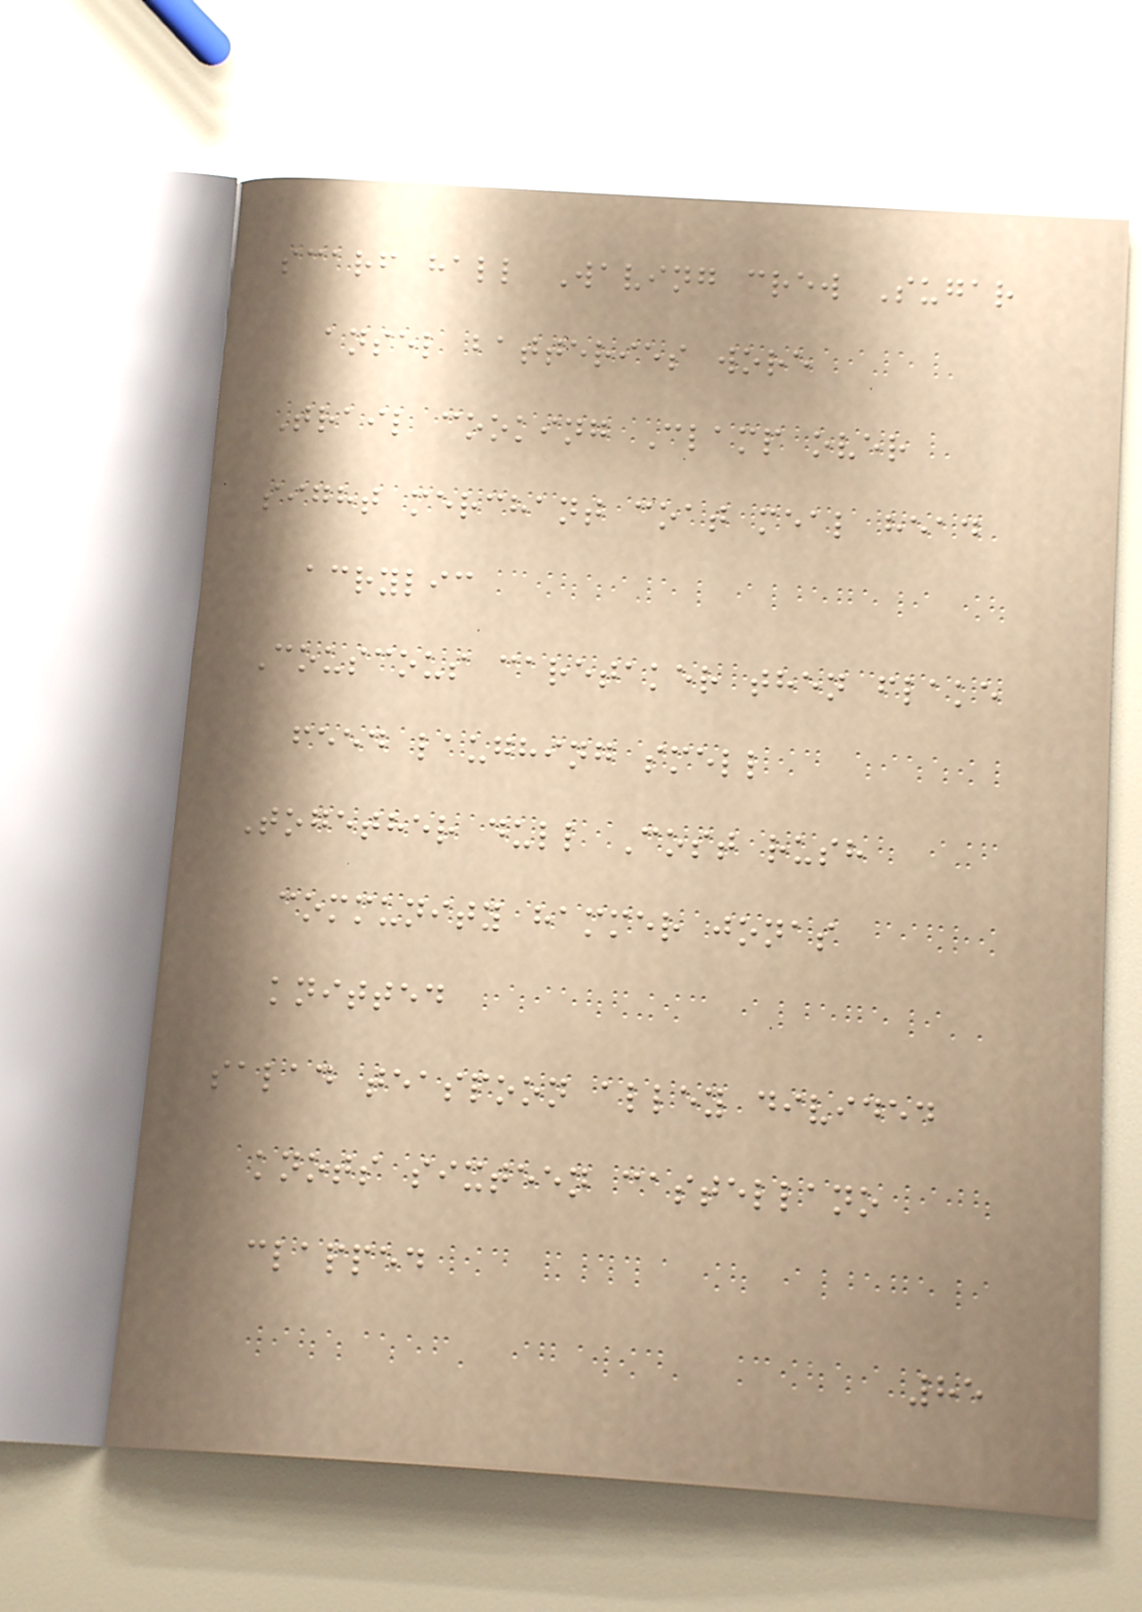scarf hall Waving crew Sugar
ansel batteries wore
Trail cooking Clamp over
sight merchant coat meal head
acrylic
Couscous caretaker then flake
feed laughing smell
Together dull Cost rush
community hammer jonas
knitted
salad teaspoon alley divided
knots sixteen castellano
clapped
85
